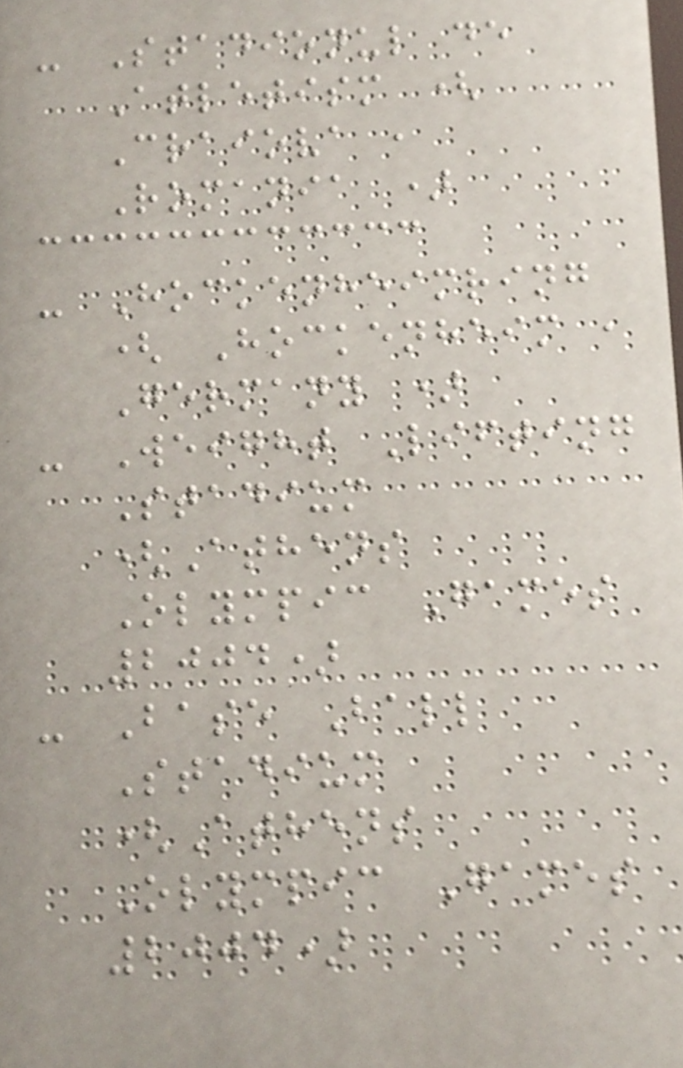- Stadionul de
Atletism (
Craiova ,
Romania )
- Hockenheimring
( Hockenheim ,
Germany )
- Weight Lifting
Stadium
(Athens
Olympic Games
2004)
- Base Ball
Stadium
(Athens
Olympic Games
2004)
